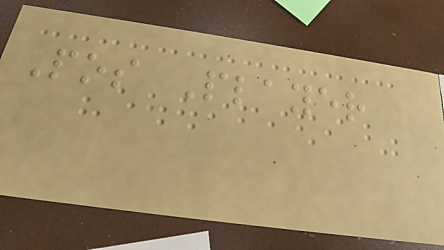Pos Player
